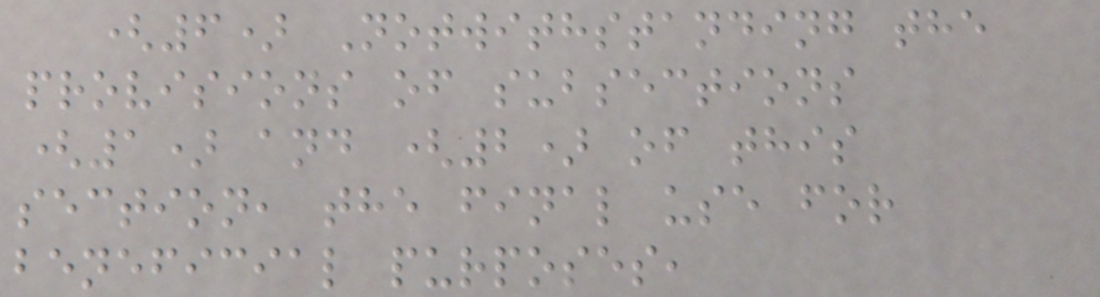(6) Notwithstanding the
provisions of subsections
(1) and (2) of this
section, the final use for
beneficial purposes,
